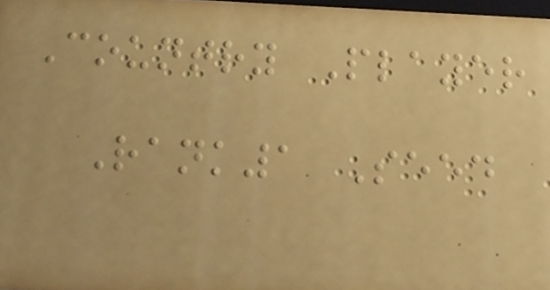Country Player
Rank1 Seed
